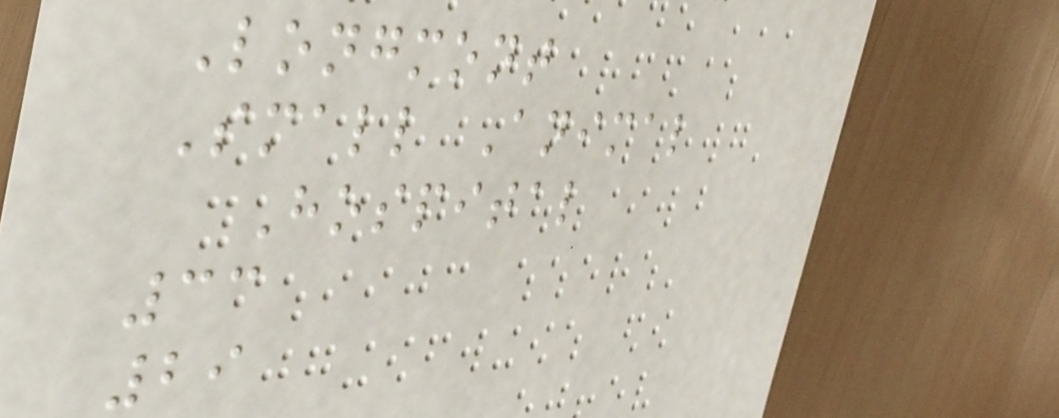Longmont
Small Animal
Hospital
33
29
